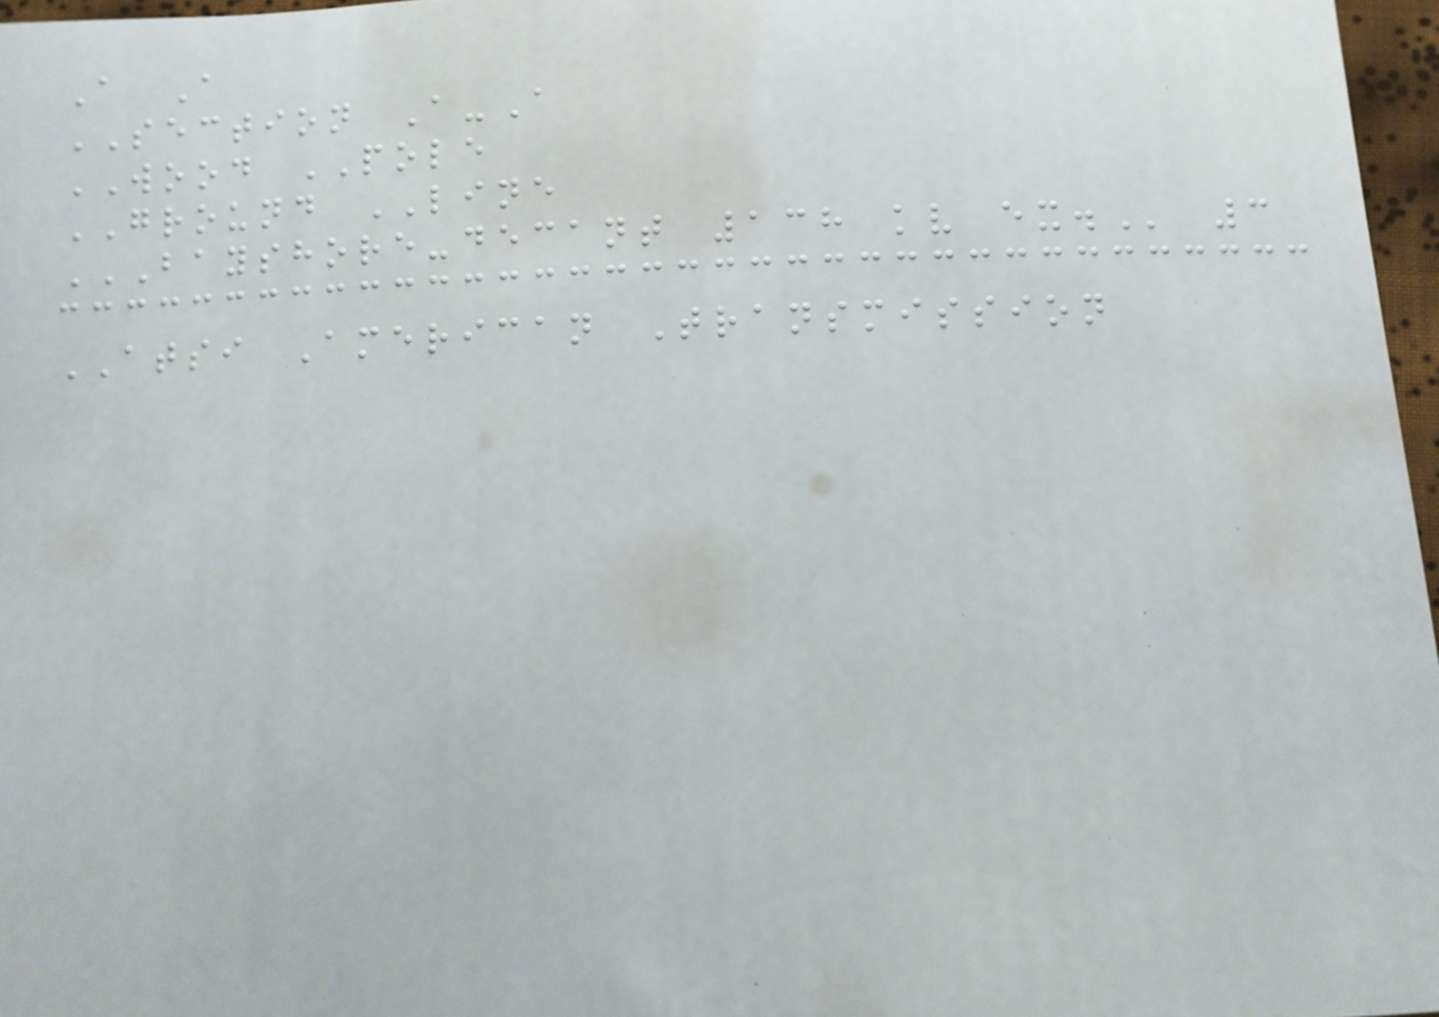A A
SECTION A-A
WOOD POLE
GROUND LINE
BAYSHORE-DECANT 138 KV EX. 3
ATSI American Transmission
